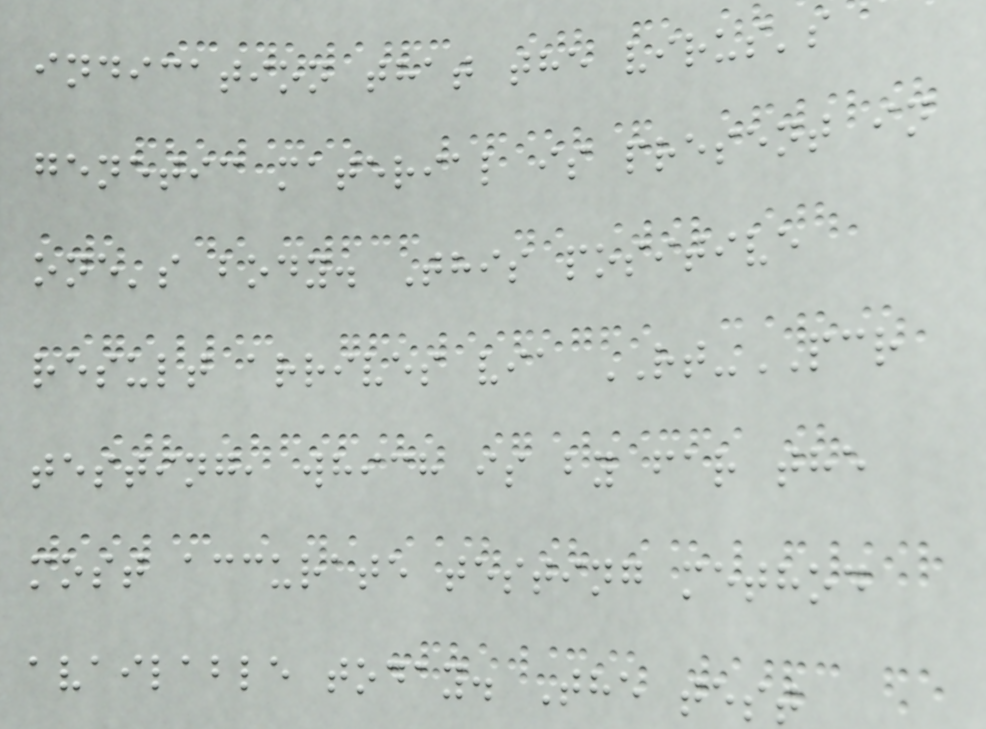indication that the virus's
genetic material is present in
one's body. This positive
result arrives via RT-PCR
testing, which is by far the
most accurate testing method
available today. The test
